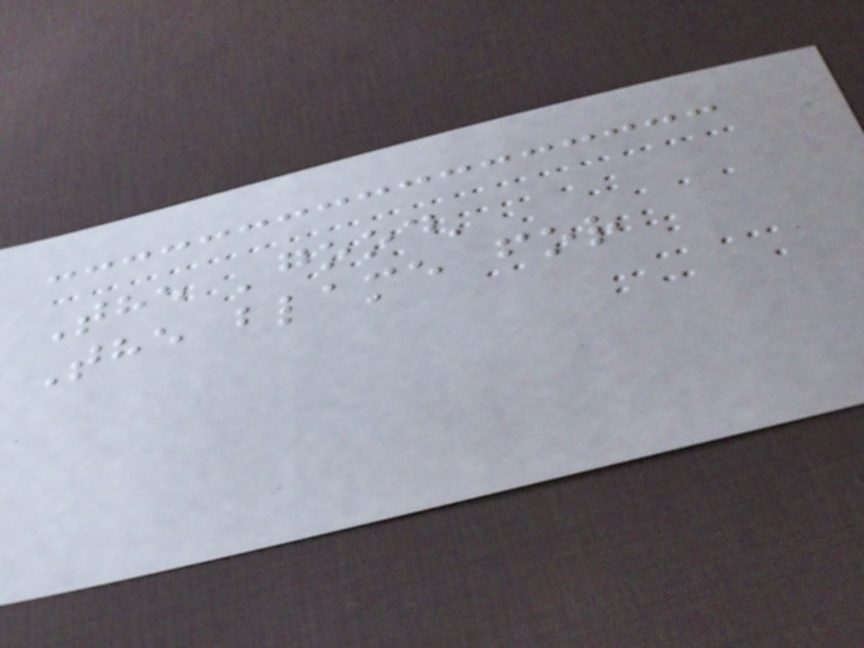The 'good'
The blame for
